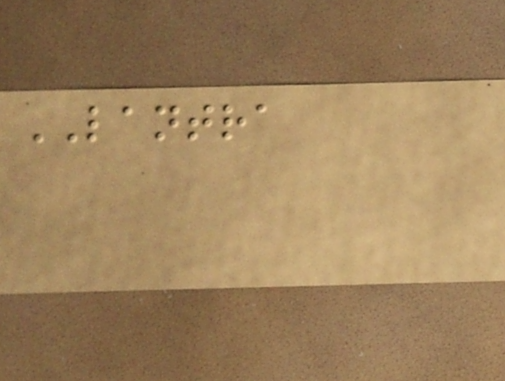LANTRA
